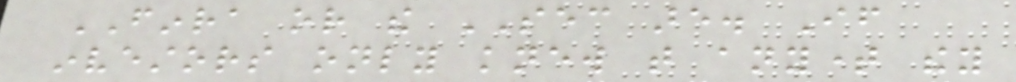FINRA or the SEC are. If
investors only knew that anytime they
